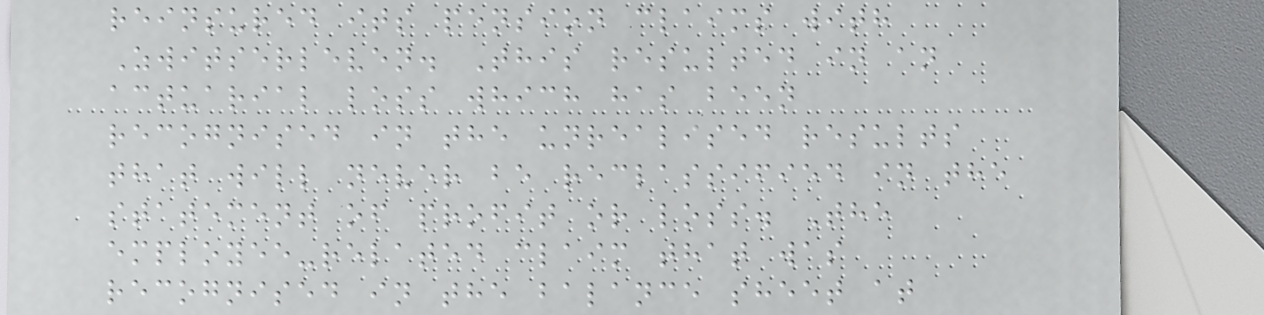reinsured its pension claims with
Zwitserleven. This resulted in an
actuarial loss which has been
recognised in the unrealised results
that will never be reclassified in the
statement of profit or loss. The
employee-related claim that was
recognised in the balance sheet at
